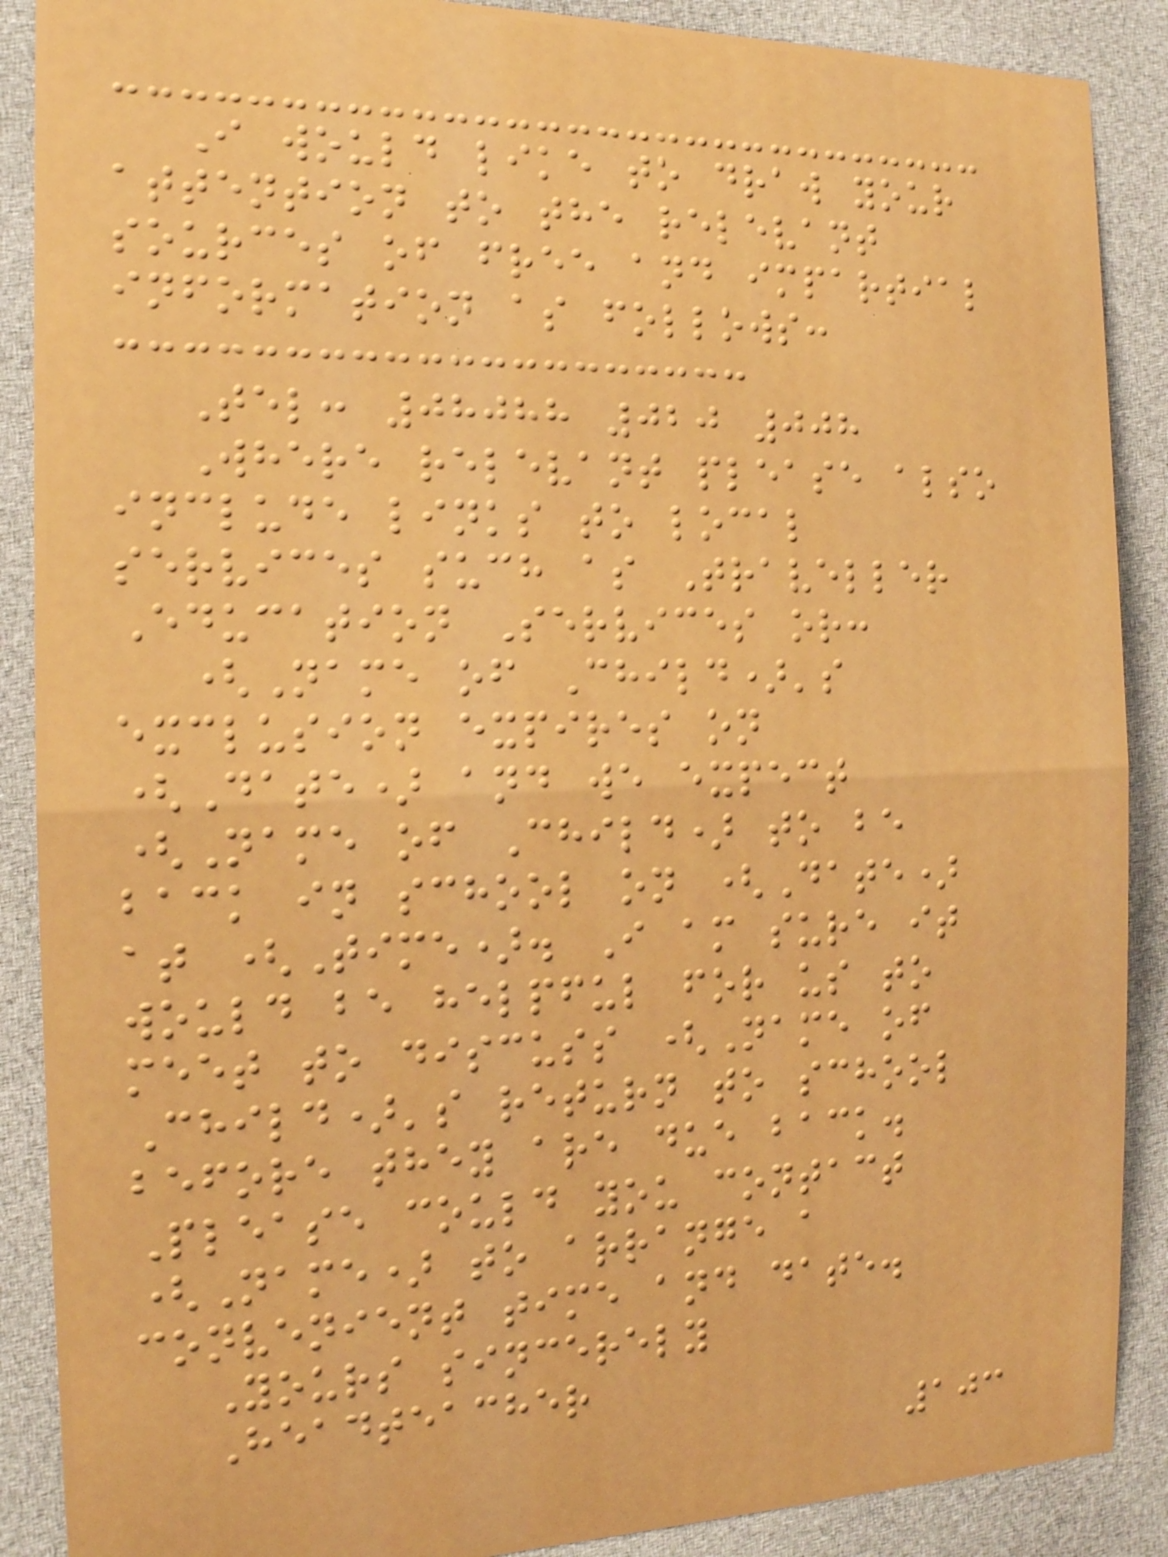I would like to draw your
attention to the relevant
sources of free and impartial
information as follows:
Tel: 08088 020 008
Where relevant please also
include links to local
services such as Traveller
Education Services or:
(Name of Child)'s
exclusion expires on
(Date) and we expect
(Name of Child) to be
back in school on (Date)
at (Time). I am sure it
would be helpful for us to
meet to discuss (Name of
Child)'s return to school
before they are due back.
Please could you contact
(Name) to arrange a
convenient time and date.
Yours sincerely
Headteacher
103
